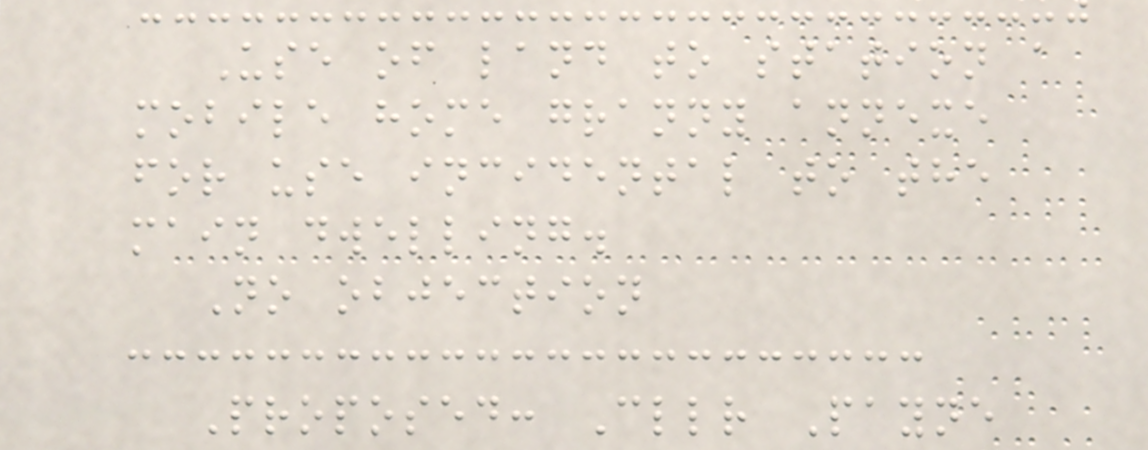Use of land to station a
mobile home granny annexe
for use incidental to the
main dwelling.
No objection
Proposed: Cllr Payne
